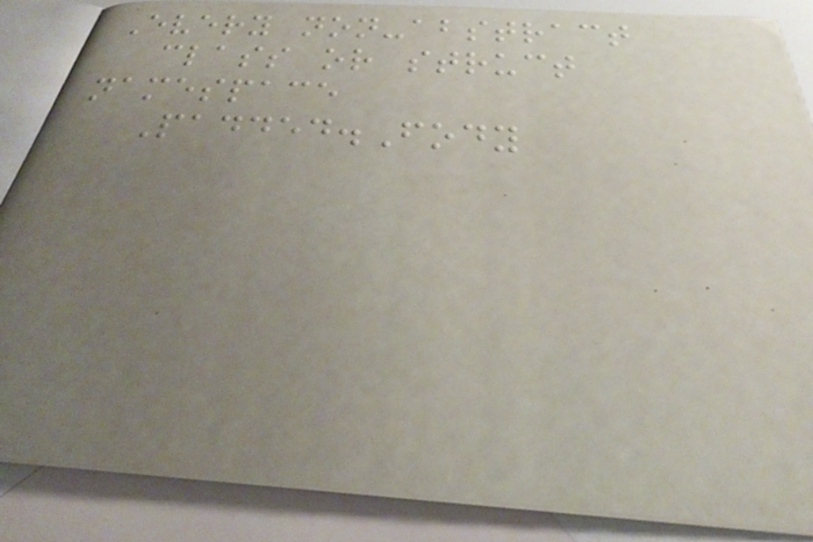Every non-abstract
class or struct
namespace
Padded.Fody
